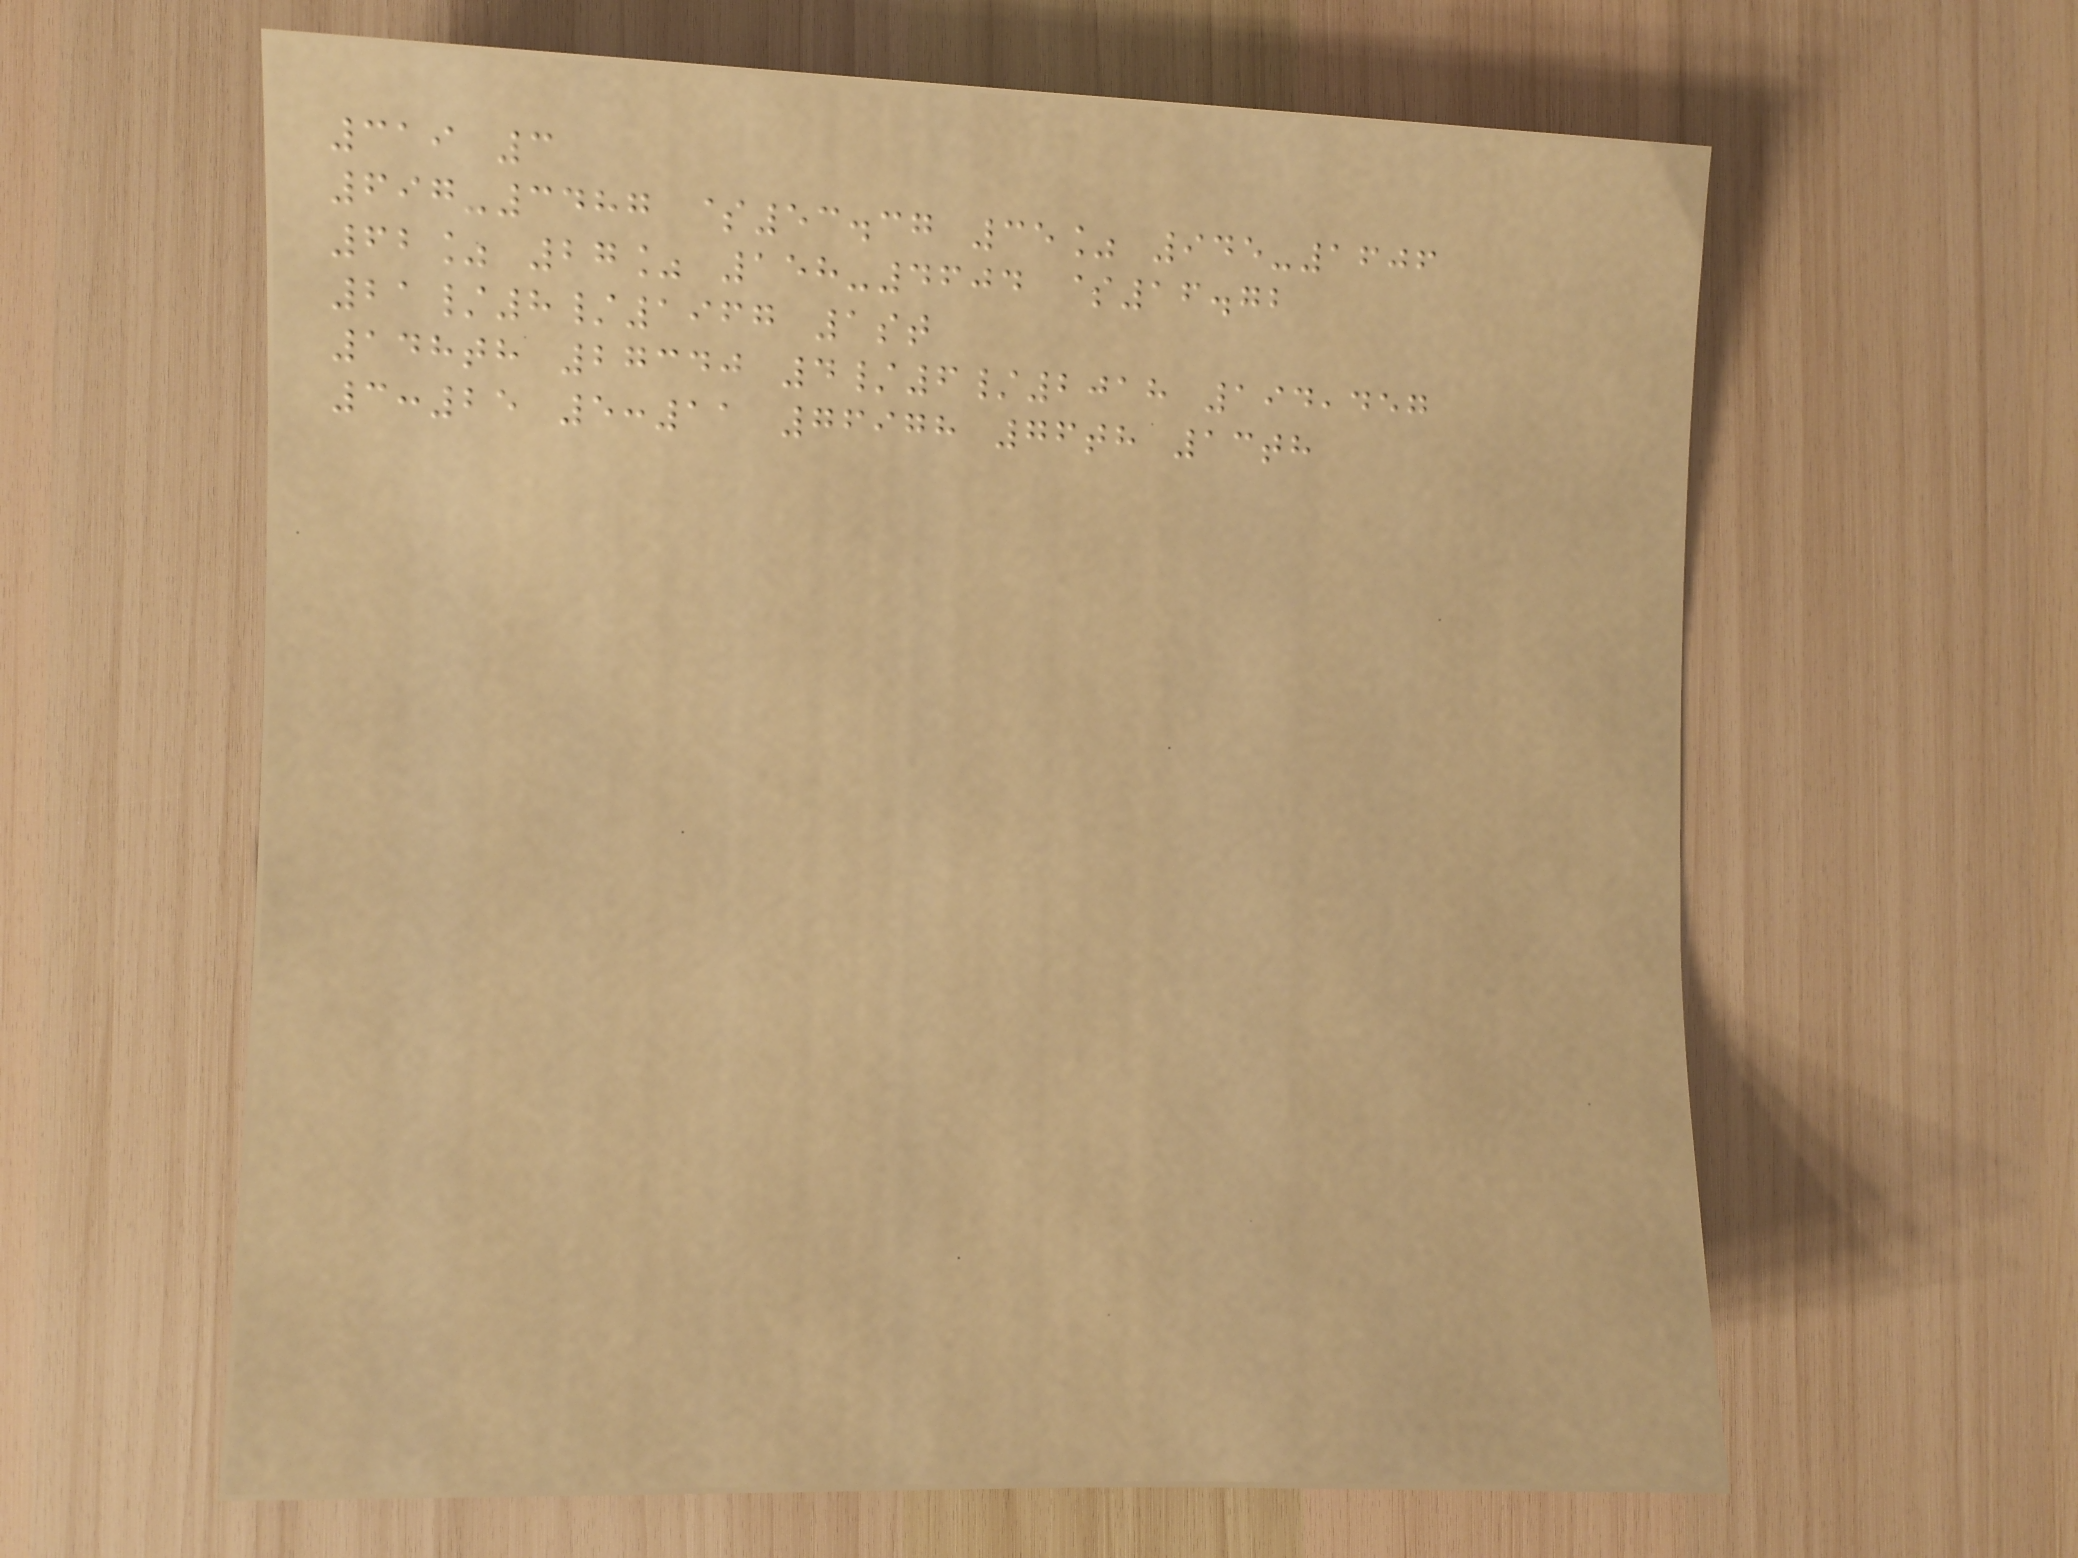319 3
697-3487 $53.37 35% 945-1606
62% 27% 158-4604 $16.72
21/8/1967 1st
148th 27340 4/6/2018 194,457
3:25 5:11 76978 76th 13th
